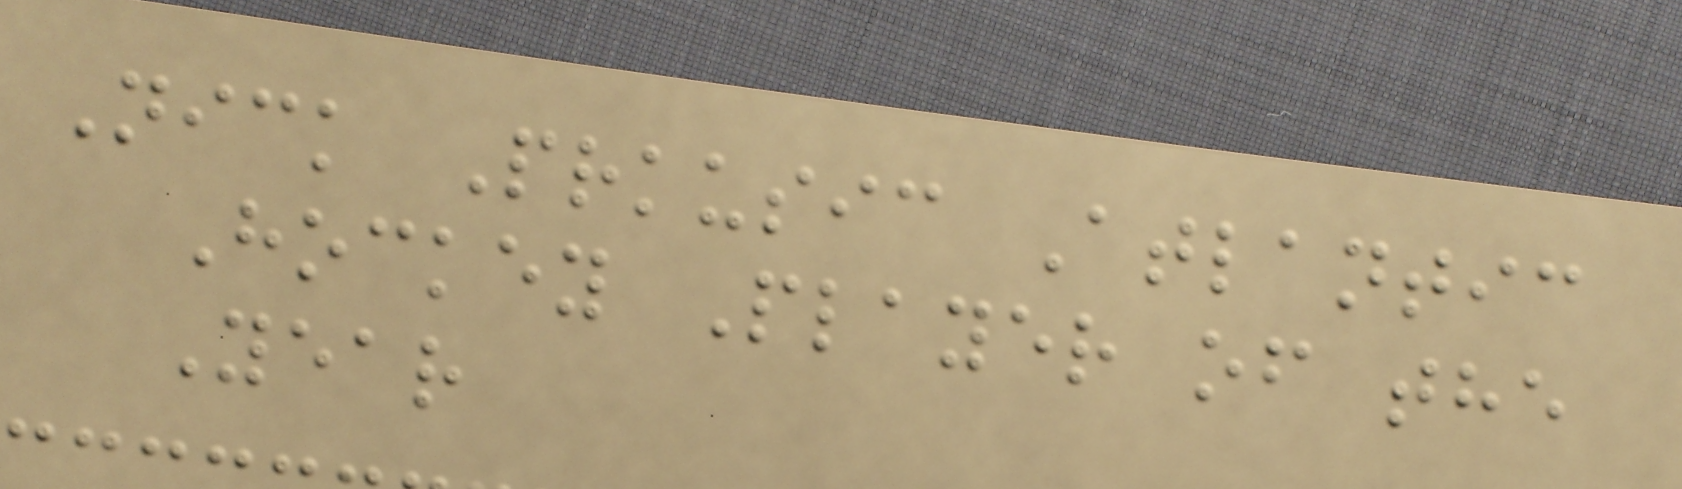Nick Prkusic Atlantic
Hockey Player of the
Year
